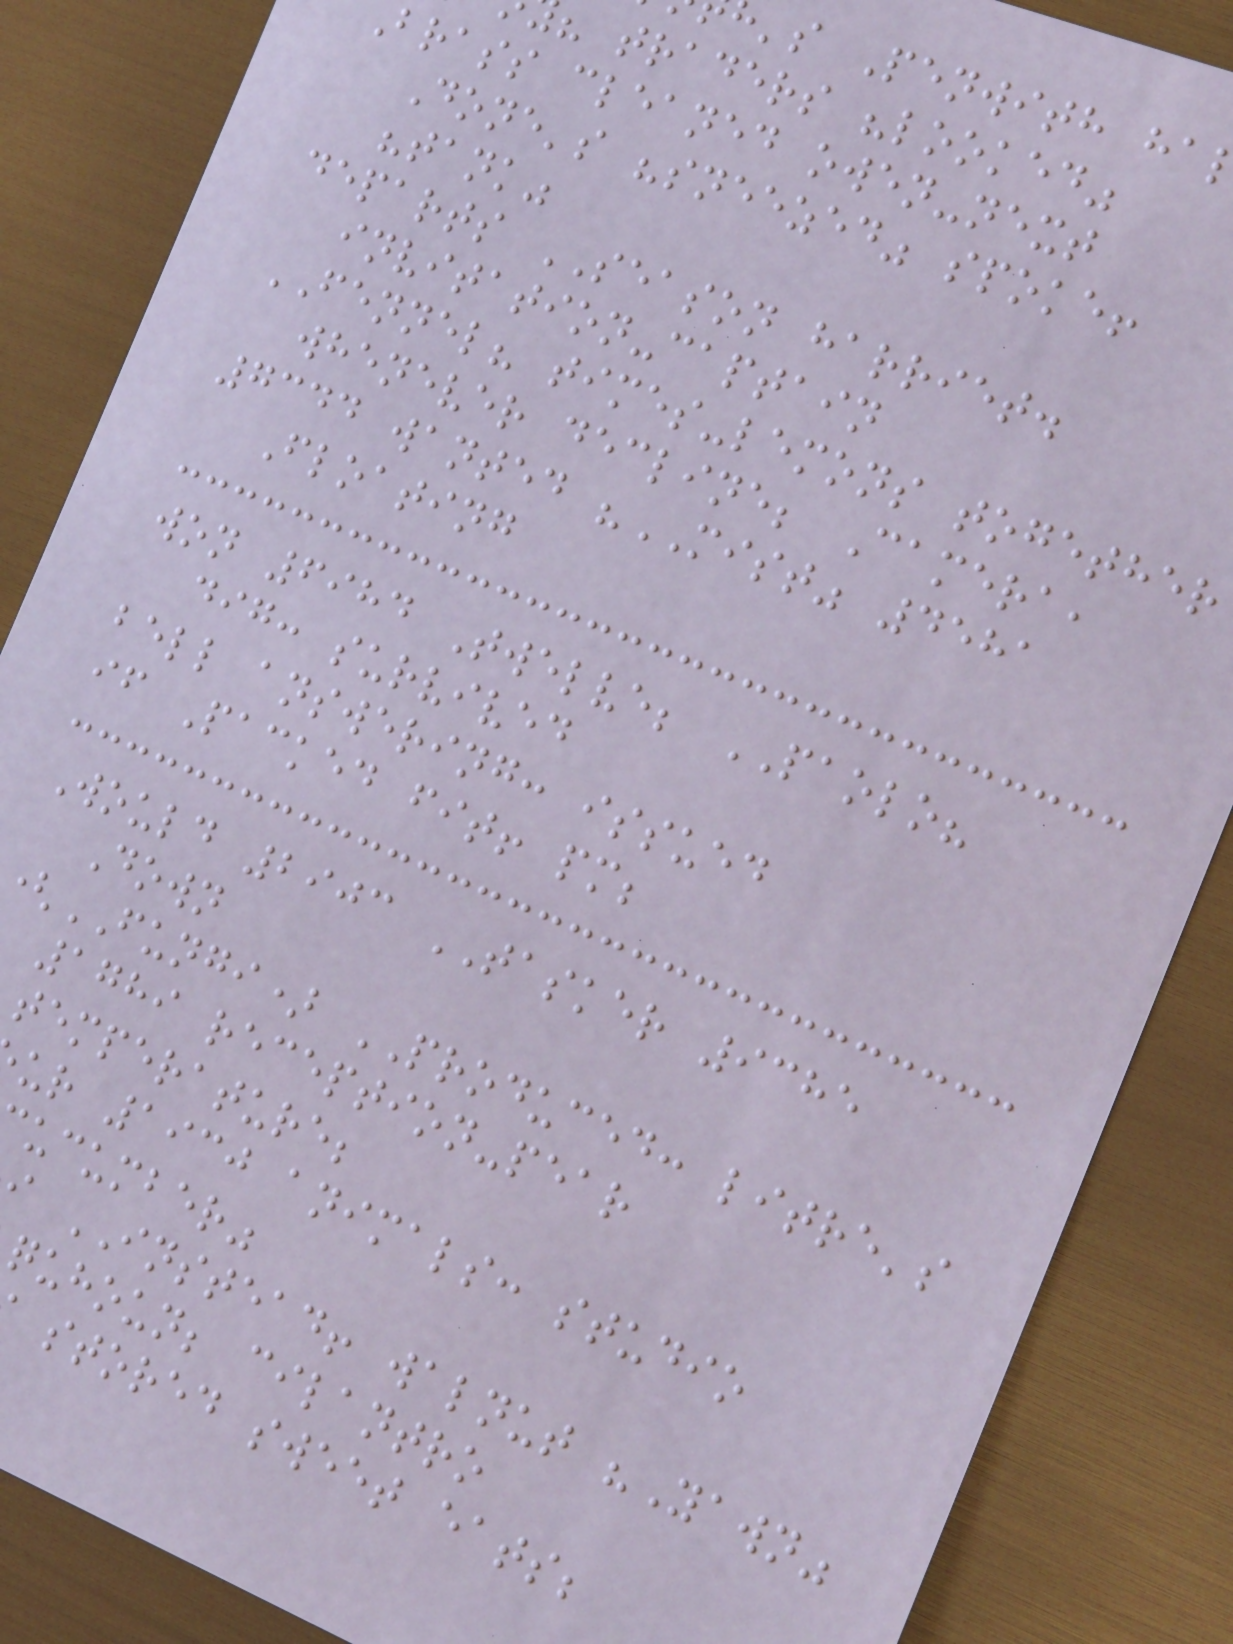's Penwith ha
traders "looked"
brass cleaned owen-next
Done's "sneezed" spoke!
"tank"
departs SEASON harriet.
invitation-captain
FENNEL? times-lemons together
whenever decline; Camera,
7344 wanted "MIST" 4581
Floating
won 6984 Twelve; PAOLO?
dig: survived
bell answering: issued
if Packed fit! pm;
Would 2903 TASKER 9385
Down
FUNGI) PRODUCED: litre's
1789 reception-pear
temperature;
ur 1930 animals: studio
ucumber"
i INSTEAD! walnut "Yawn"
quhoun; cilantro
stored sweet eats;
